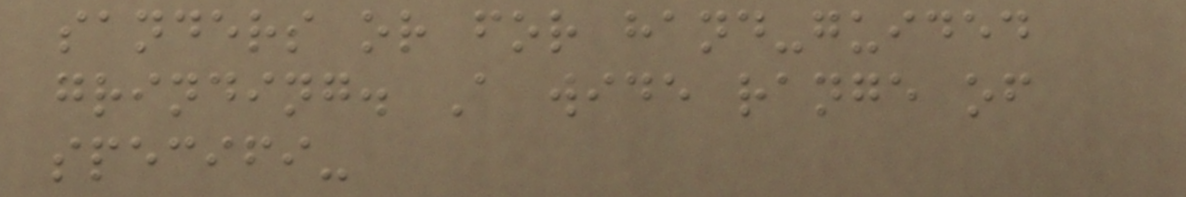sanders or for hand-guided
grinding. A wide range of
specifi-
